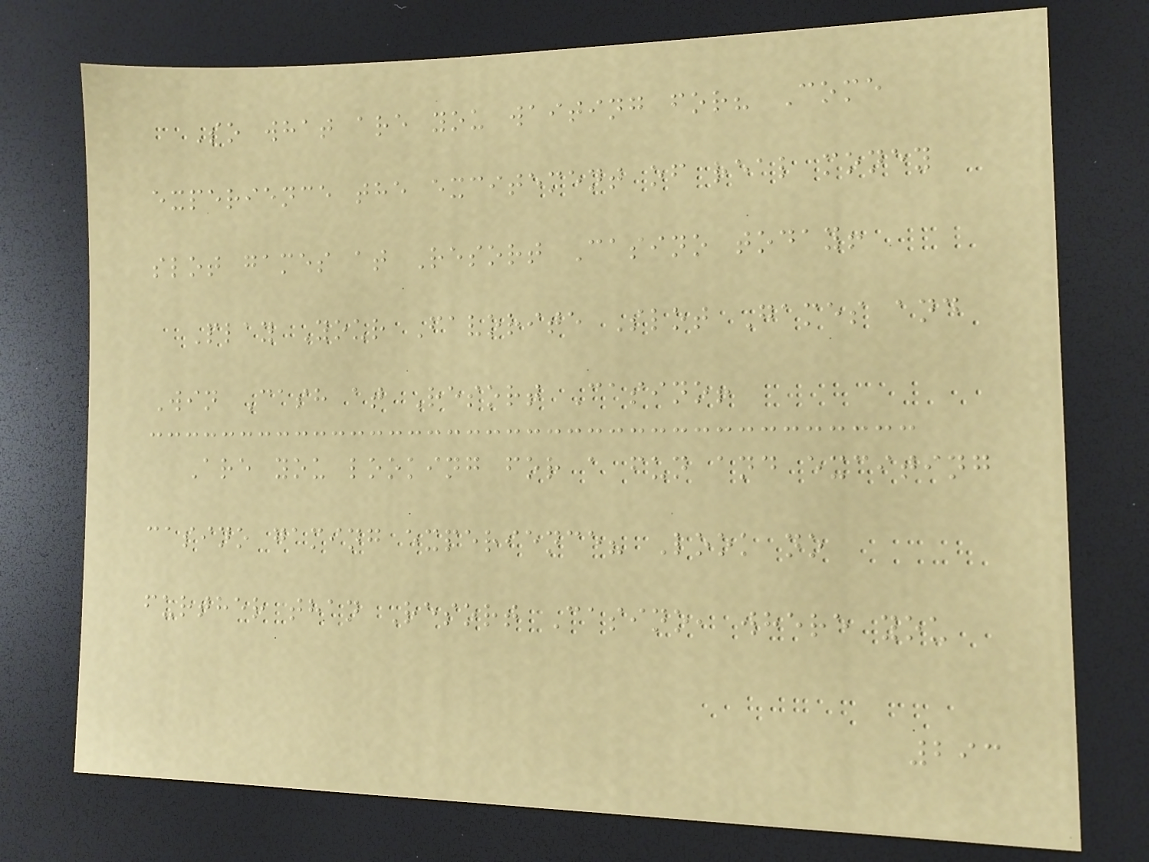So what are you waiting for? Come
experience the excitement of real money
slot games at Resort Casino today!
Play Your Favorite Slot Games and
Win Cash at Resort Casino!
Are you looking for a fun and exciting
casino gaming experience? Look no
further than Resort Casino, where you
293
